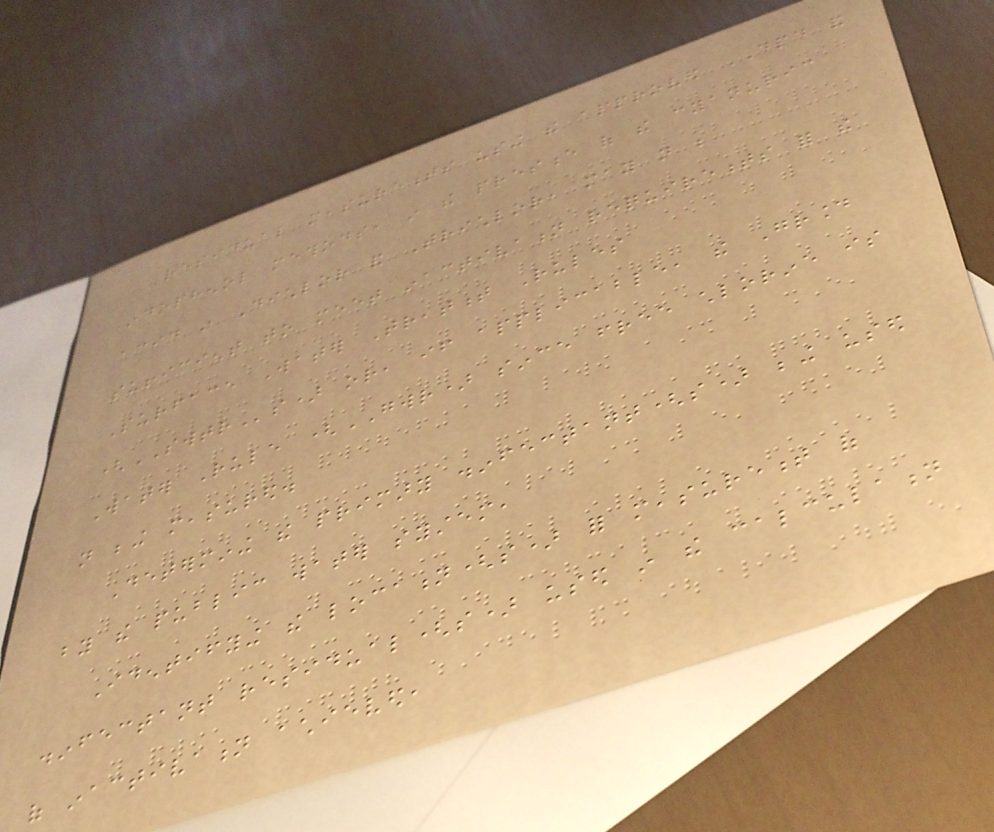residual measurements using the approved DPD and
indophenol methods, in the presence of the cyanuric
acid in Dichlor and Trichlor, may not be
sufficient to meet inactivation requirements for the
Surface Water Treatment Rules
(SWTRs) or, if applicable, the Ground
Water Rule (GWR) since free chlorine is
not being measured.
Determining the primary disinfectant(s) being used
by the public water system,
Identifying the location(s) for measurement of
disinfectant residual(s) used in the calculation
of inactivation achieved,
